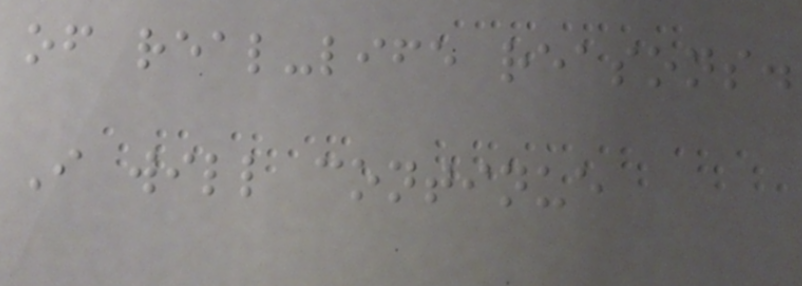of real-life reasons.
I will continue
